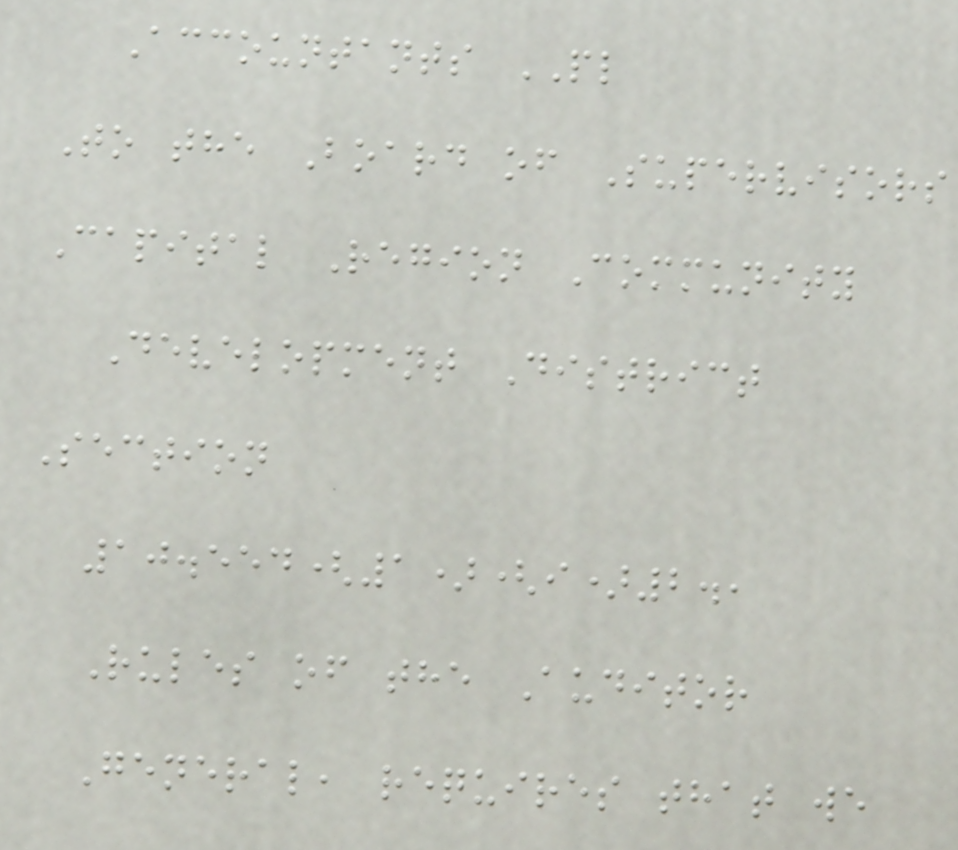Accountants PL
To the Board of Supervisors
Capital Region Community
Development District
Section
10.554(1)(i)2.,
Rules of the Auditor
General, requires that we
